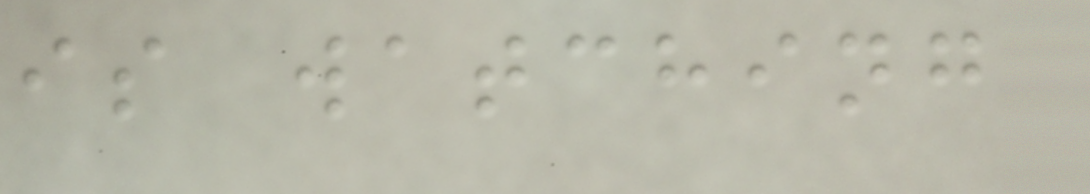is watching
